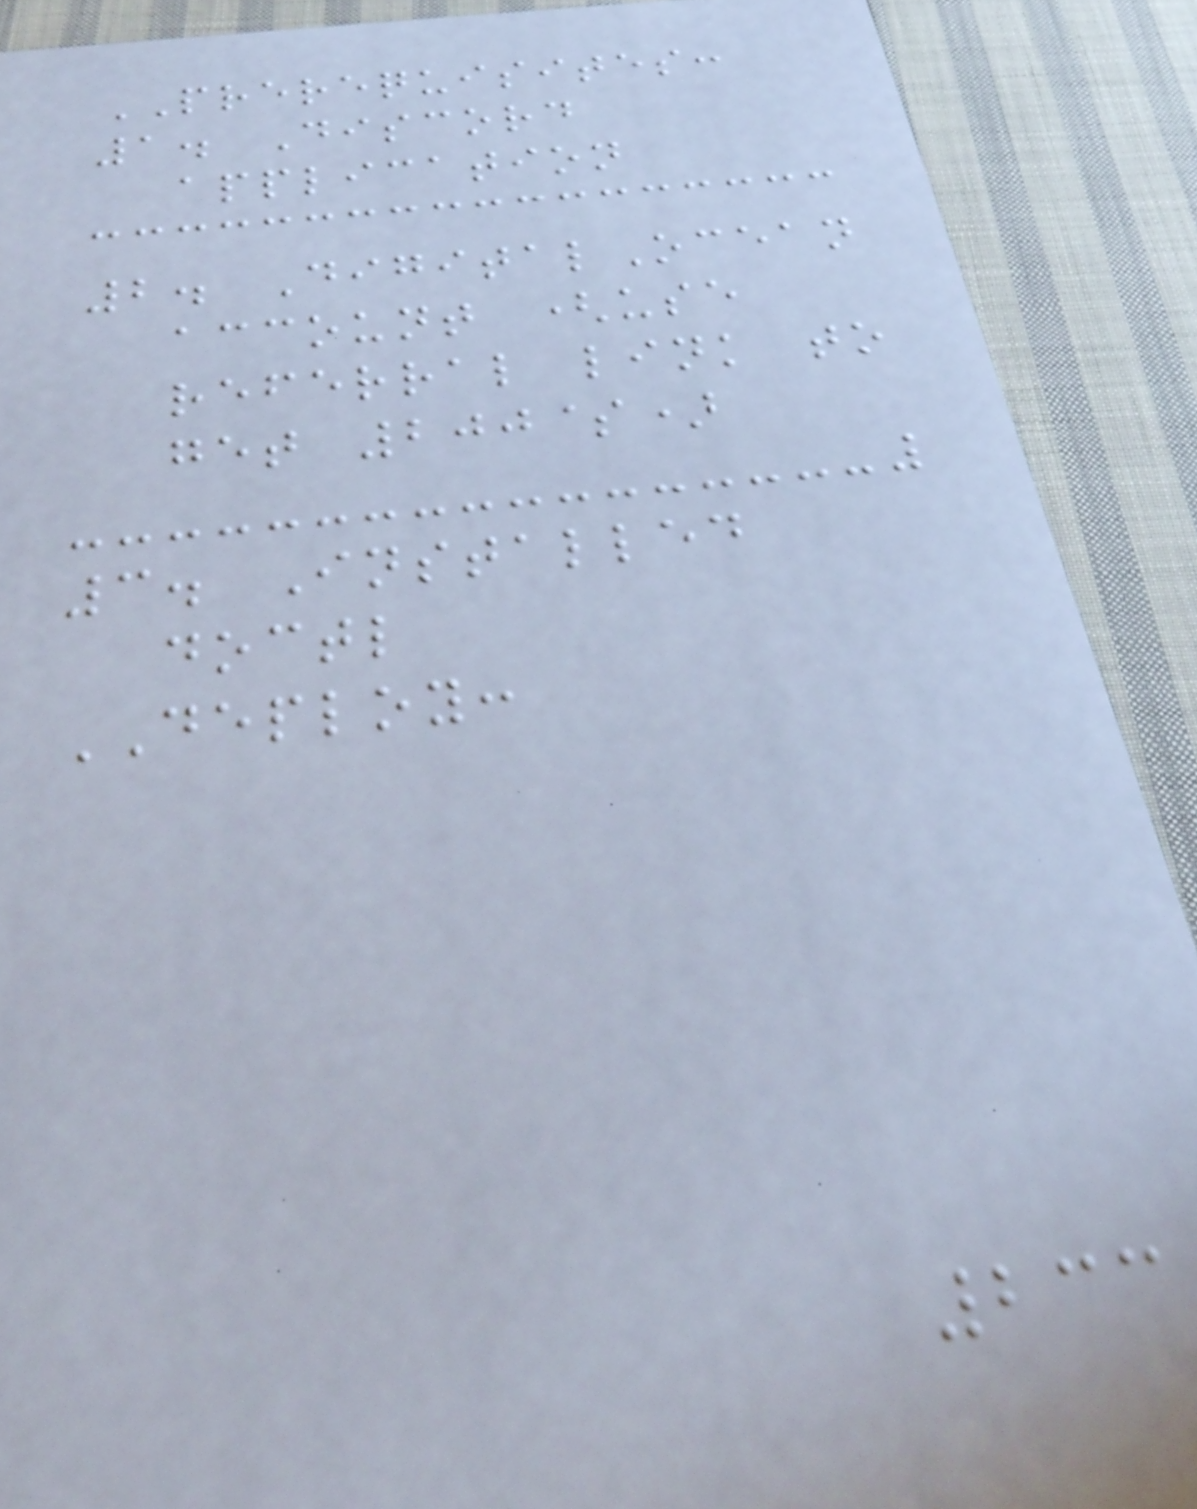PREREQUISITES:
1. Discord
application
2. DigitalOcean
account (use
referral link to
get 200$)
3. Installed
doctl
DEPLOY:
233
